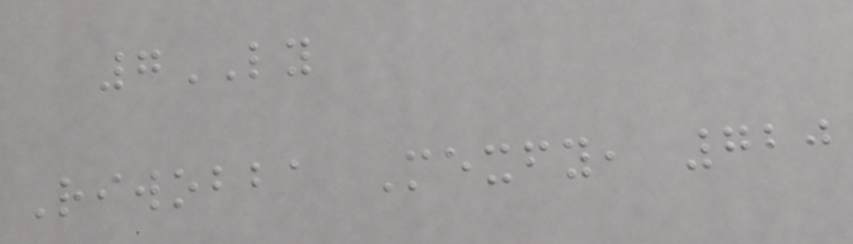7LY
Riwobba Mexfy, 720
